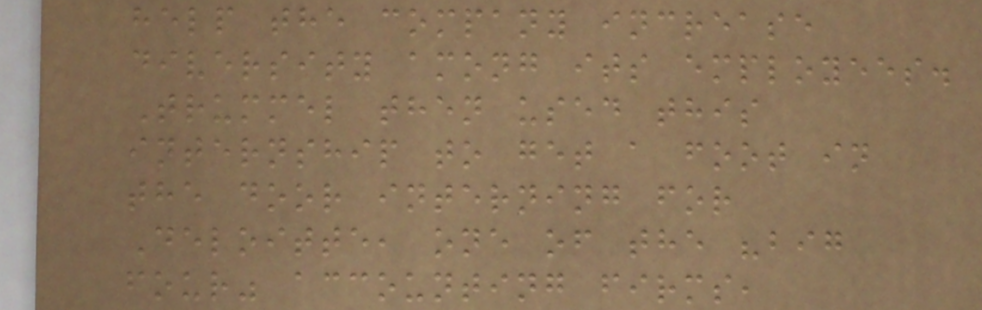help the company increase
diversity among its employees.
Trummel then used this
internship to get a foot in
the door interning for
Deloitte, one of the "big
four" accounting firms,
